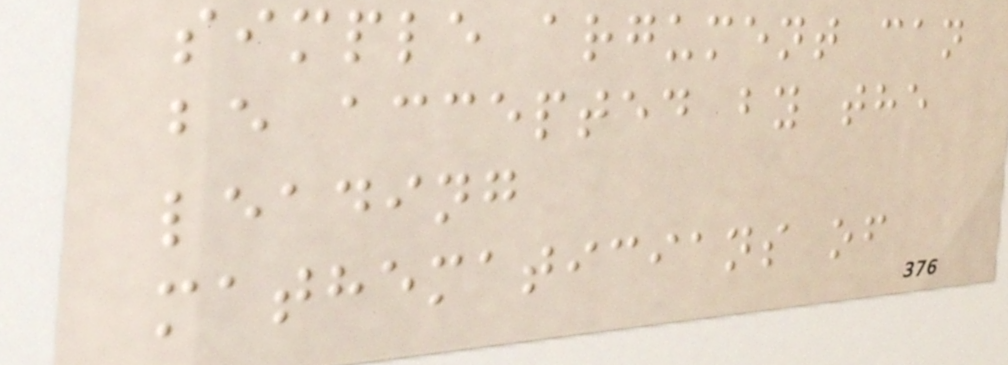simple argument can
be accepted by the
leading
mathematicians of
